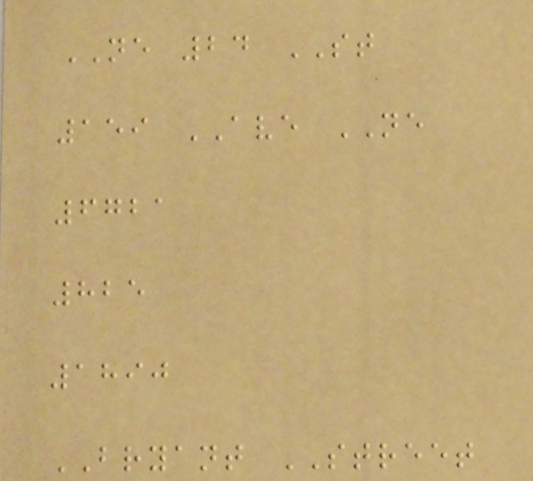NE 24 ST
159 AVE NE
6721
825
1890
BRYANT STREET
